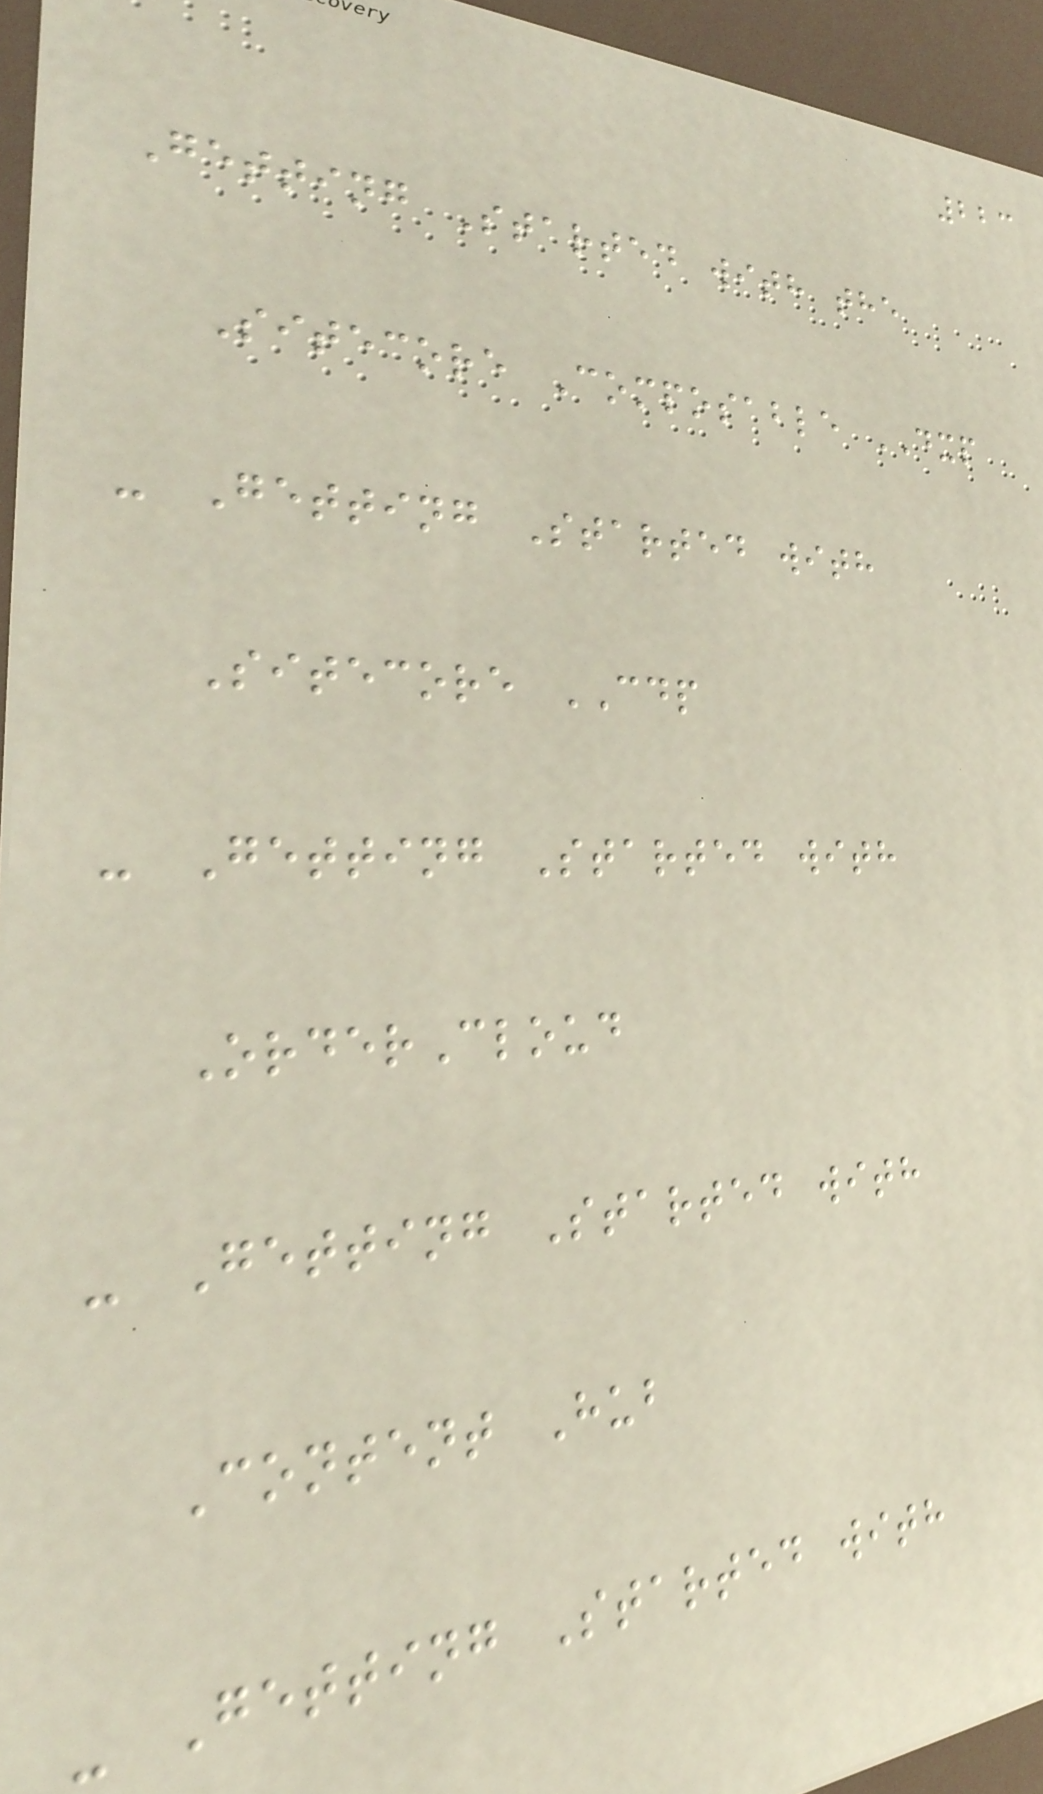223
Getting Started with the
Sitecore Composable DXP
- Getting Started with
Sitecore CDP
- Getting Started with
OrderCloud
- Getting Started with
Content Hub
- Getting Started with
